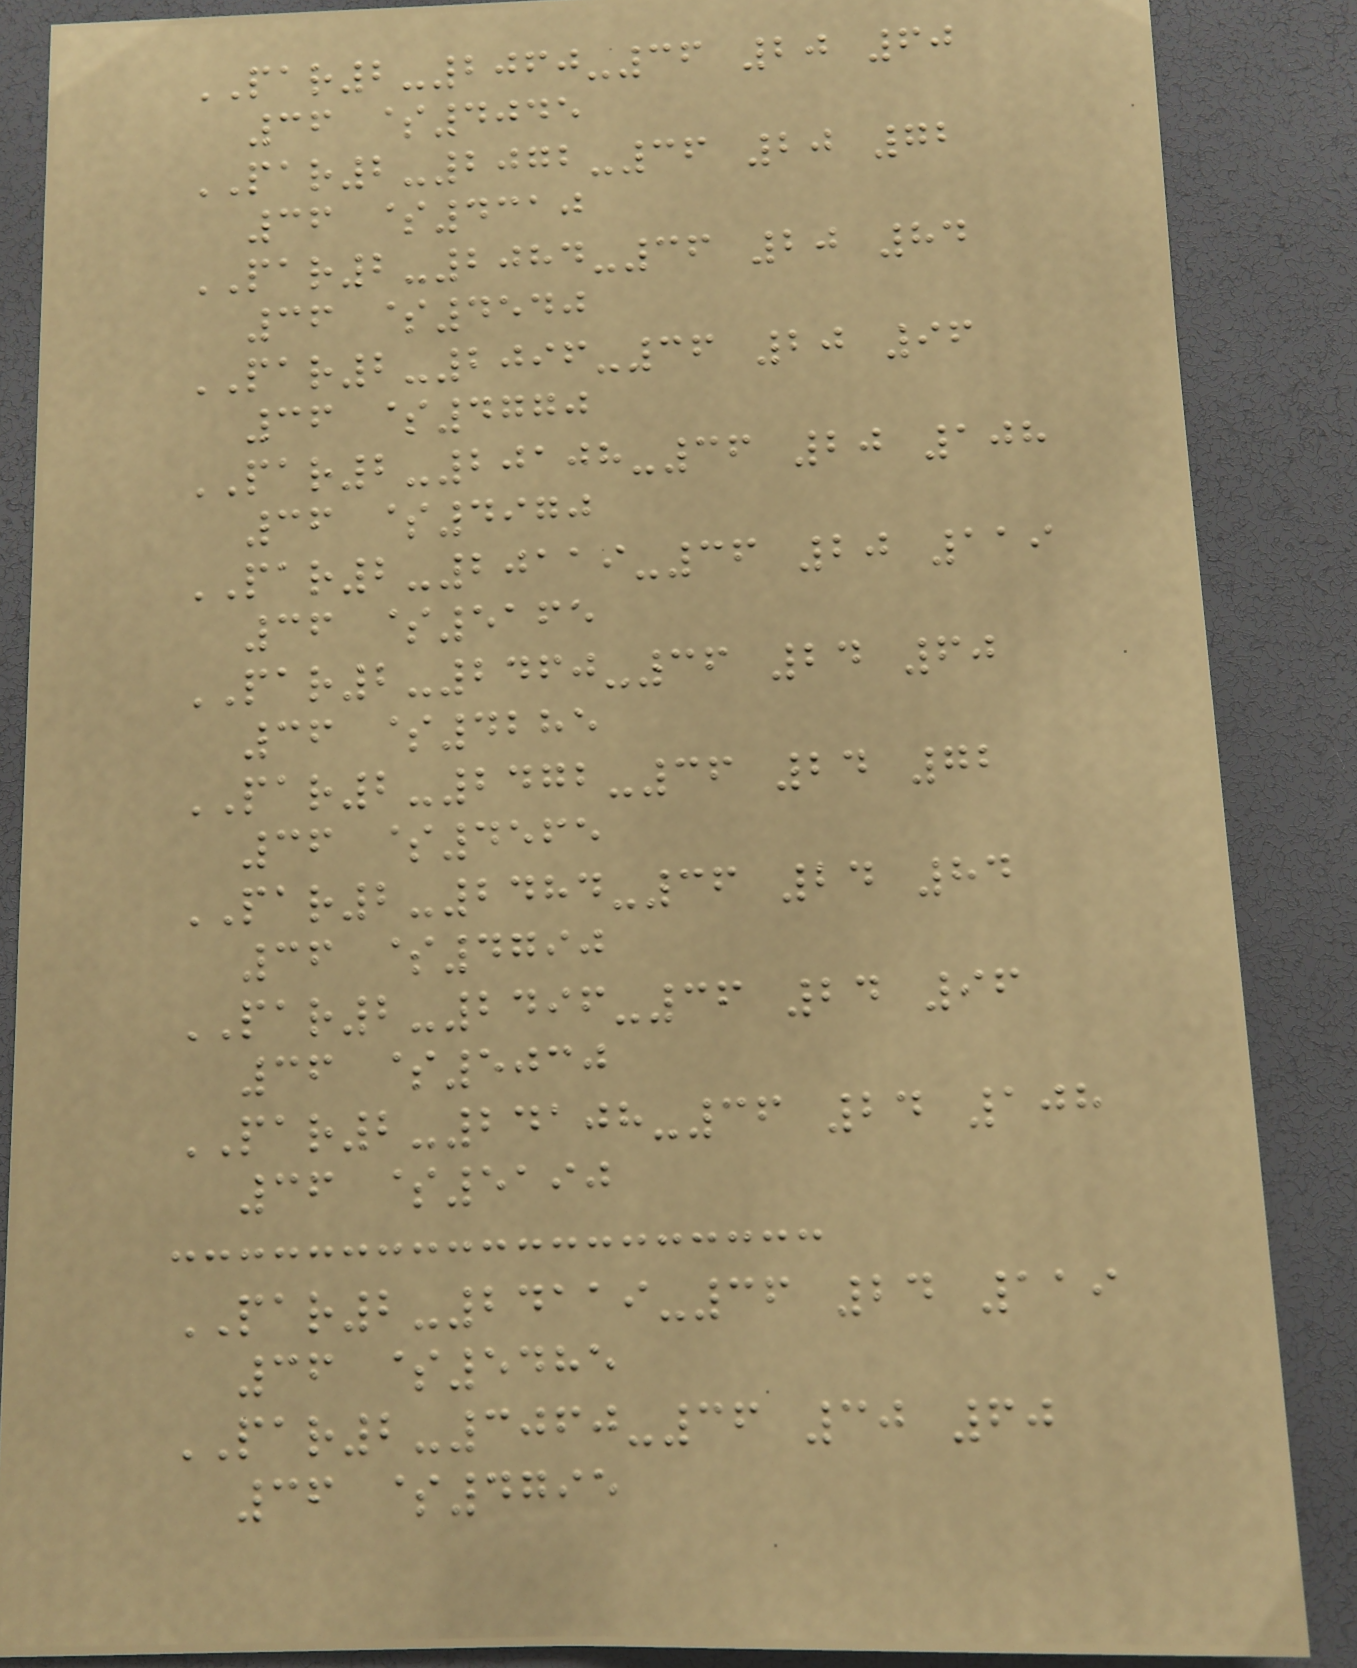PAR2-2060-36 20 60
36 $4045
PAR2-2072-36 20 72
36 $4310
PAR2-2084-36 20 84
36 $4540
PAR2-2096-36 20 96
36 $4770
PAR2-20108-36 20 108
36 $4970
PAR2-20119-36 20 119
36 $5165
PAR2-2460-36 24 60
36 $4285
PAR2-2472-36 24 72
36 $4565
PAR2-2484-36 24 84
36 $4790
PAR2-2496-36 24 96
36 $5030
PAR2-24108-36 24 108
36 $5190
PAR2-24119-36 24 119
36 $5485
PAR2-3060-36 30 60
36 $4795
